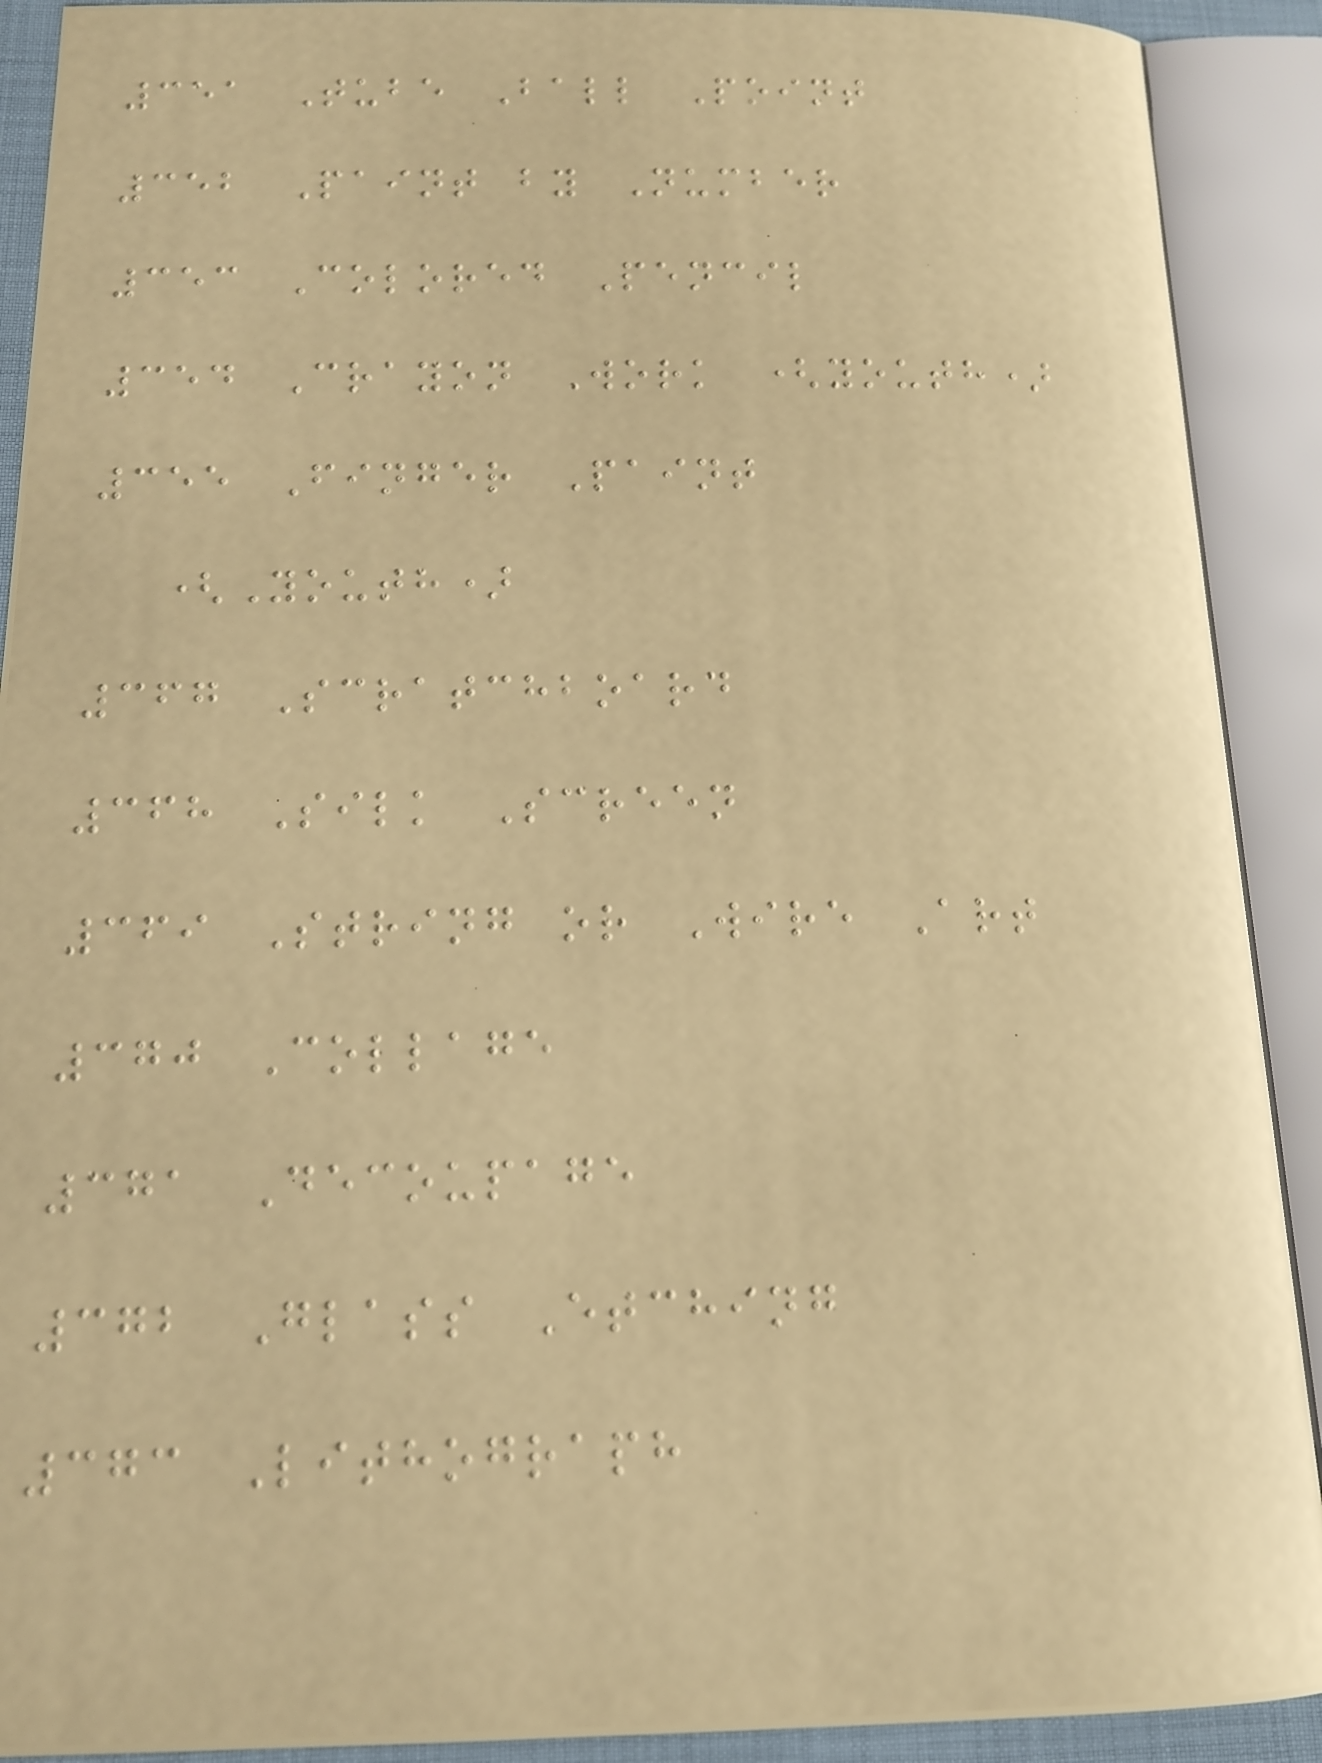351 Tube Ball Point
352 Paint by Number
353 Colored Pencil
354 Crayon Work (youth)
355 Finger Paint
(Youth)
367 Scratchboard
368 Silk Screen
369 String or Wire Art
370 Collage
371 Decoupage
372 Glass Etching
373 Lithograph
